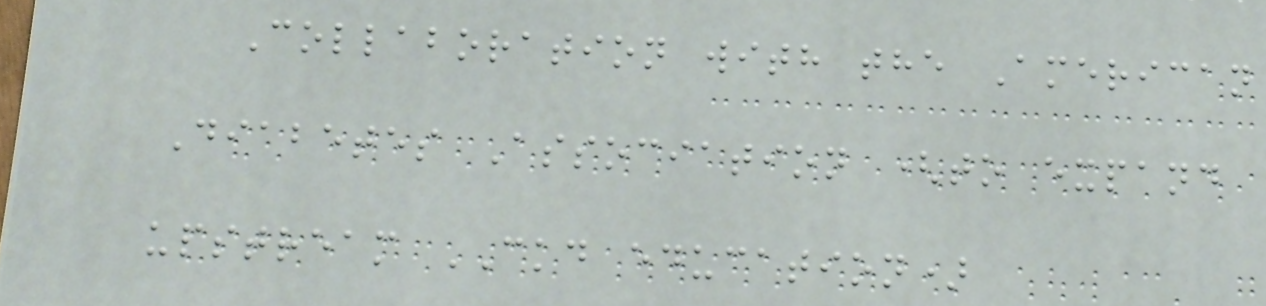Collaboration with the American
Diabetes Association (to expand
upstream CKD education)
